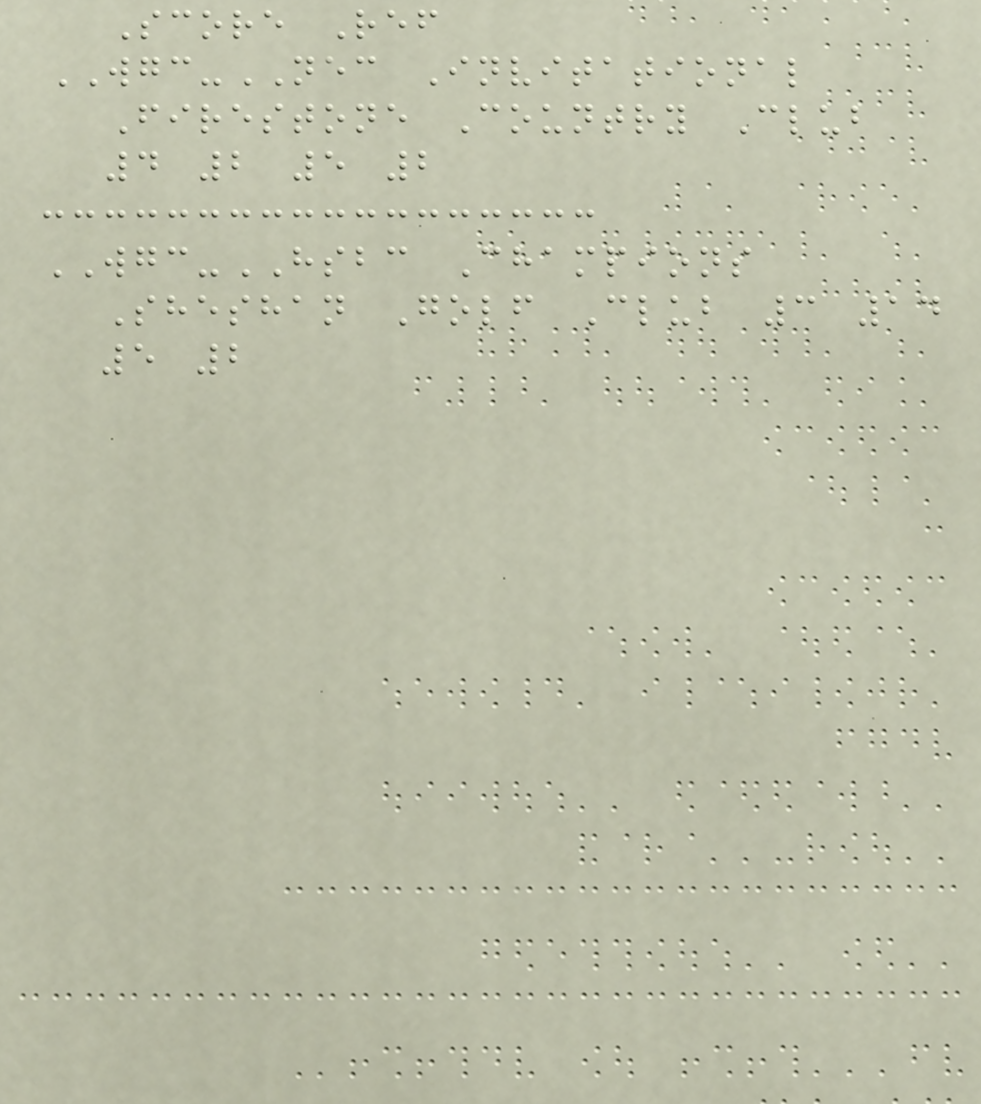Score Ref
WGC-NEC Invitational
Firestone Country Club
4 2 5 2
WGC-HSBC Champions
Sheshan Golf Club 3 14
5 2
